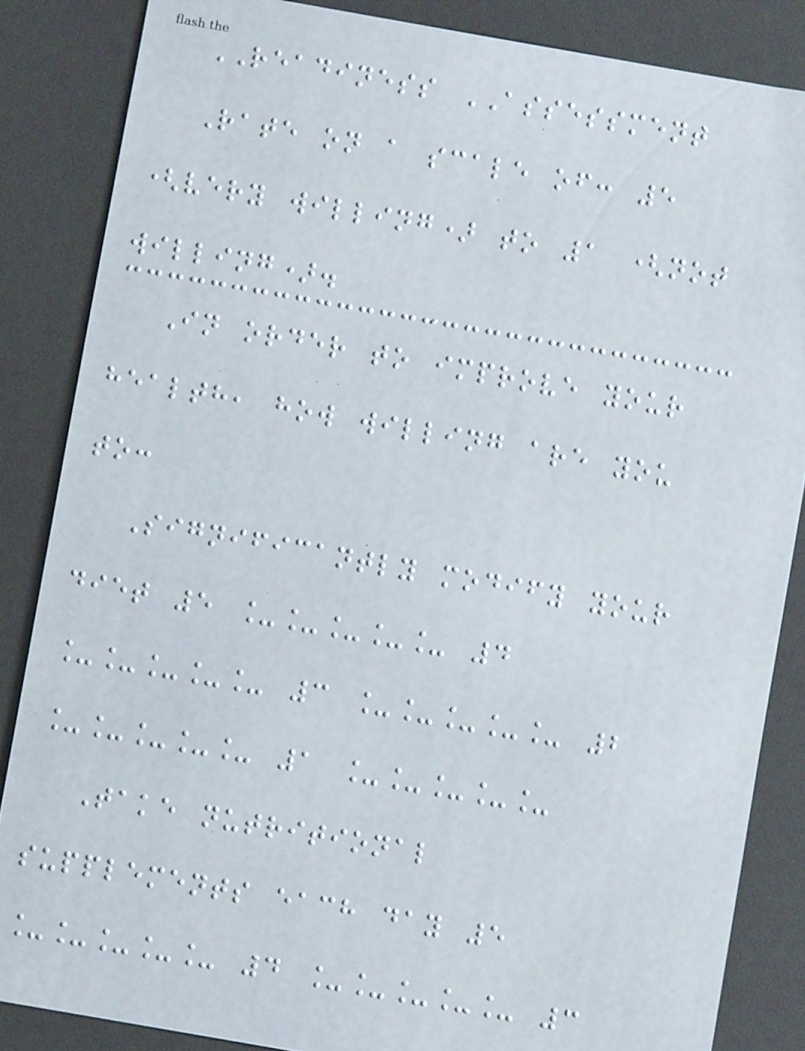READINESS ASSESSMENT
Rate on a scale of: 5
(very willing) to 1 (not
willing).
In order to improve your
health, how willing are you
to:
Significantly modify your
diet 5 _____ 4
_____ 3 _____ 2
_____ 1 _____
Take nutritional
supplements each day 5
_____ 4 _____ 3
